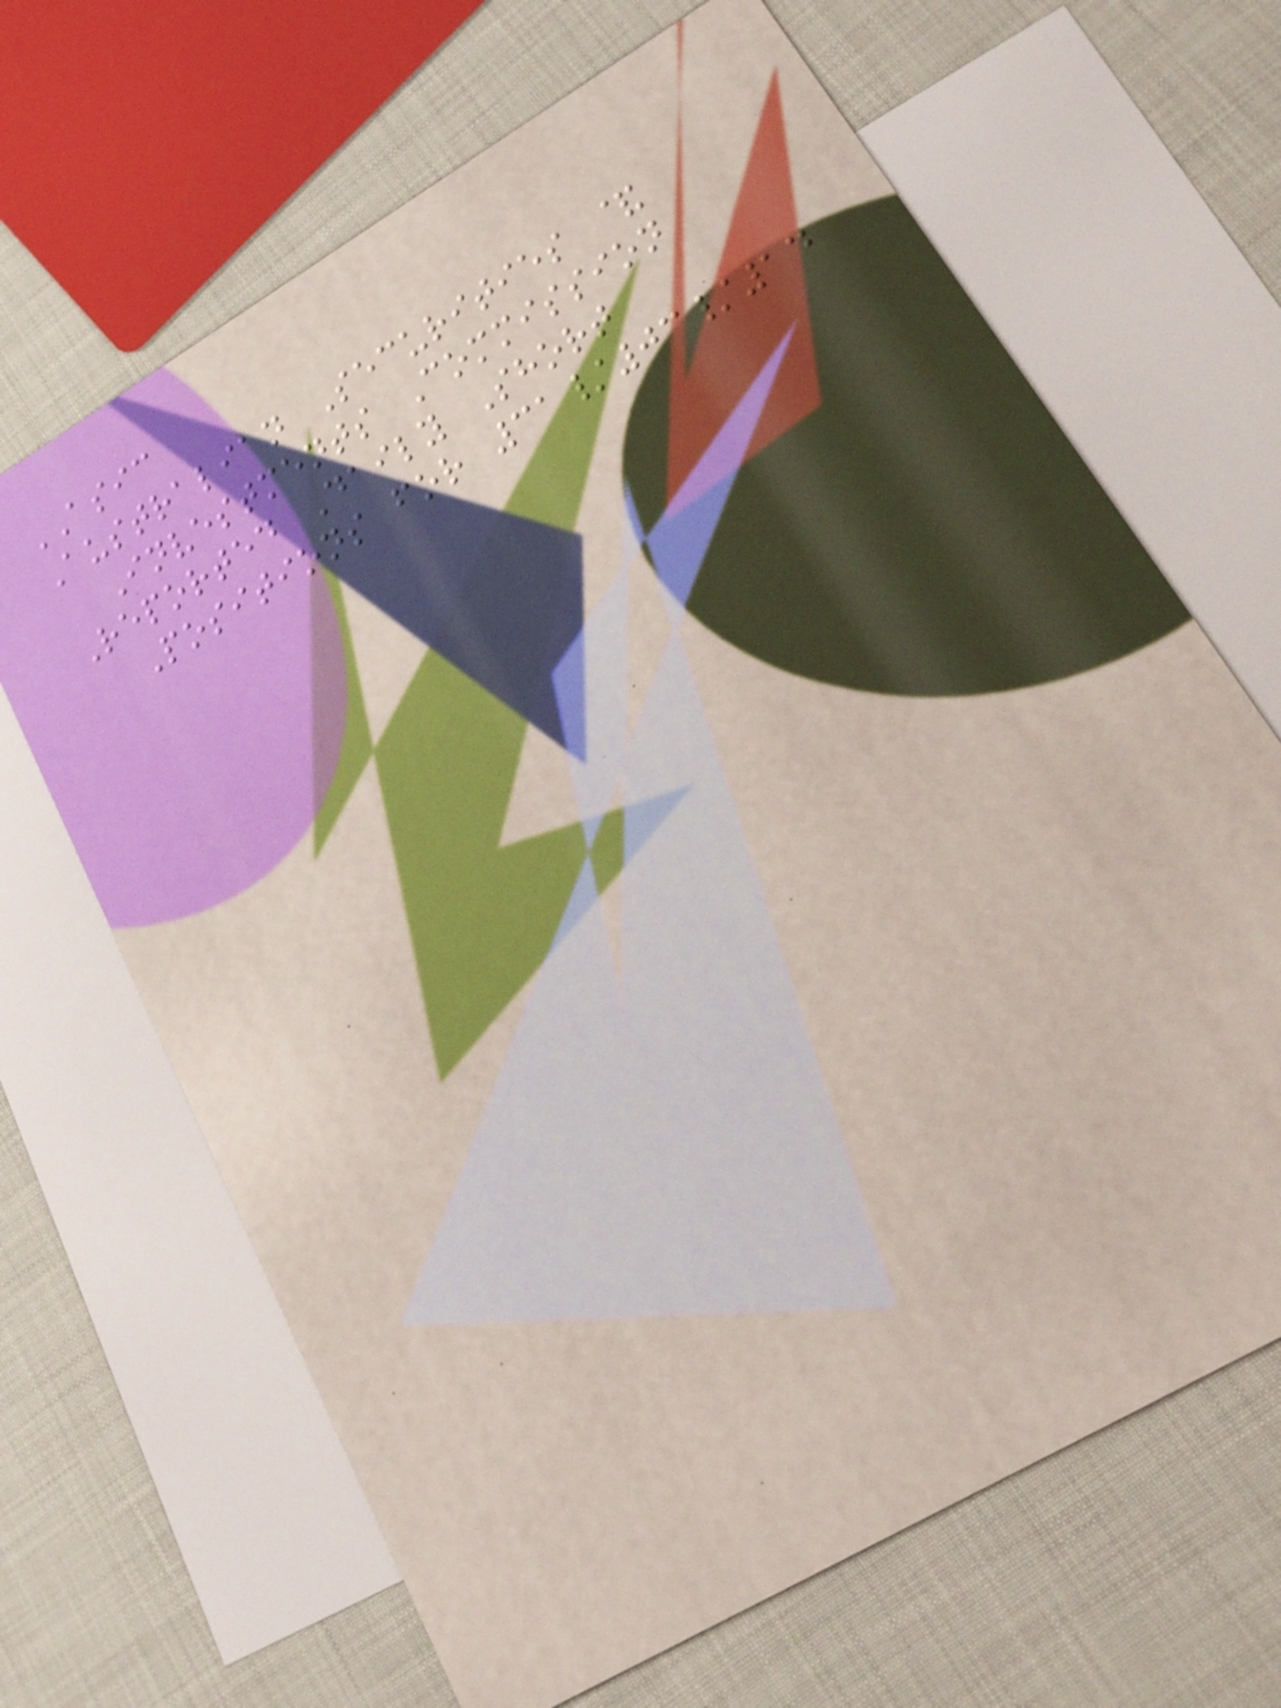ASIC
Australian Securities &
Investments Commission
Reported Daily Short
Positions for 31/03/14
